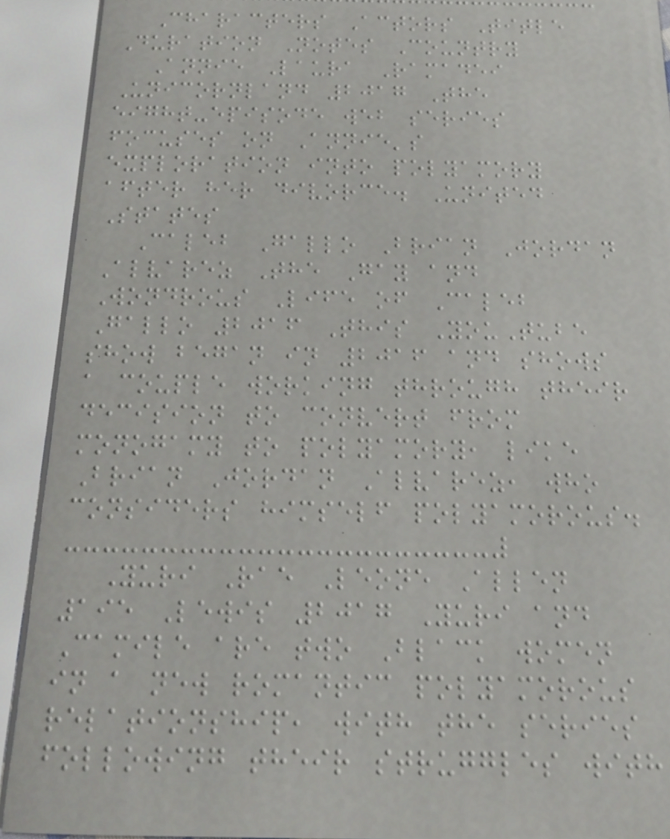Characters Actors Title
Duration Notes Country
Annie Laura Ramadei
Unicornland 2017 The
eight-episode web series
focuses on Annie's
exploration into polyamory
after her divorce. United
States
Caleb Gallo Brian Jordan
Alvarez The Gay and
Wondrous Life of Caleb
Gallo 2016 This YouTube
show began in 2016 and shows
a couple working through their
decision to convert from
monogamy to polyamory, like
Brian Jordan Alvarez, who
considers himself polyamorous.
Yuri Rae Leone Allen
195 Lewis 2017 Yuri and
Camile are two Black women
in a new romantic polyamorous
relationship, with the series
following their struggles with
